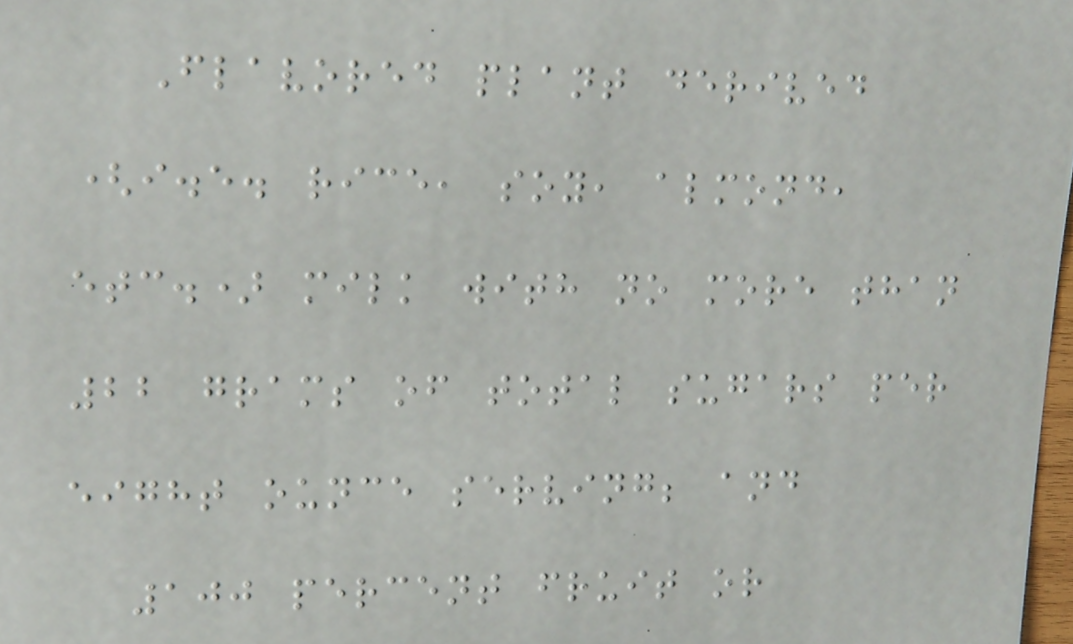Flavored plant derived
(i.e. rice, soy, almond,
etc.) milk with no more than
22 grams of total sugars per
eight ounce serving; and
100 percent fruit or
